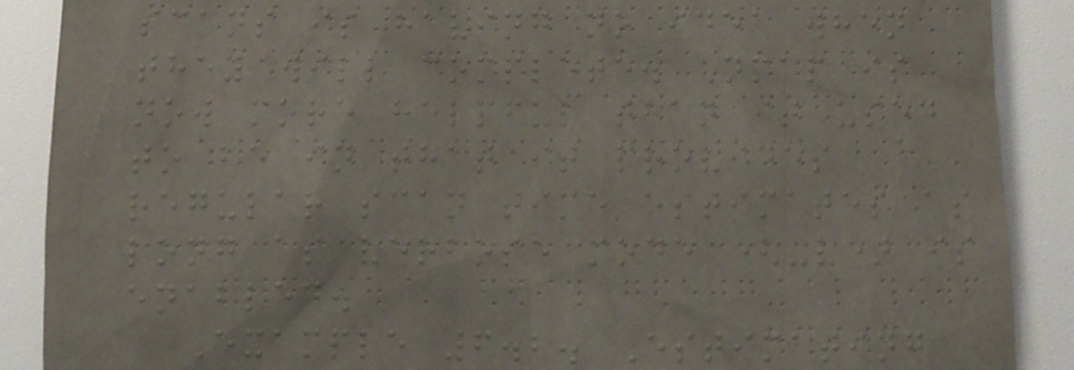scans is having no idea when
they will complete. Nmap is
now more helpful than it used
to be in that it provides
regular scan time estimates as
long as verbose mode (-v) is
enabled.
Example 6.2. Estimating
